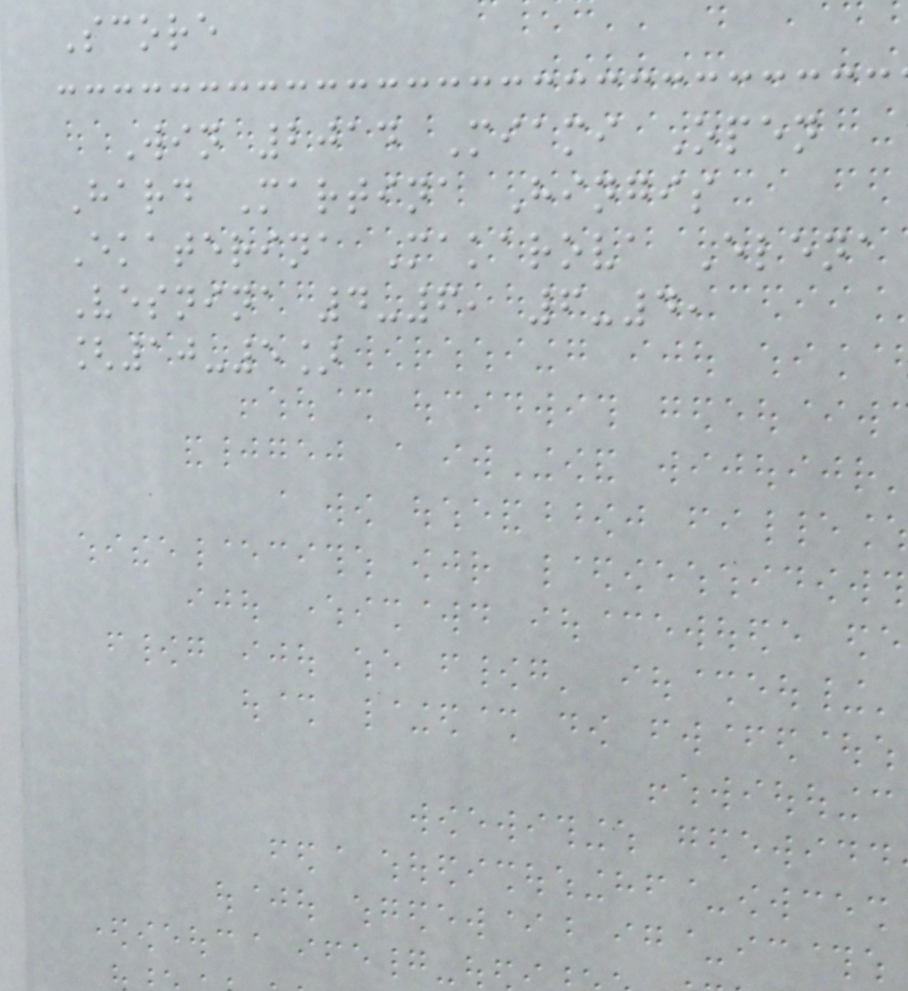Score
Win 2014 Miami Open
Hard Martina Hingis
Ekaterina Makarova Elena
Vesnina 4-6, 6-4,
[10-5]
